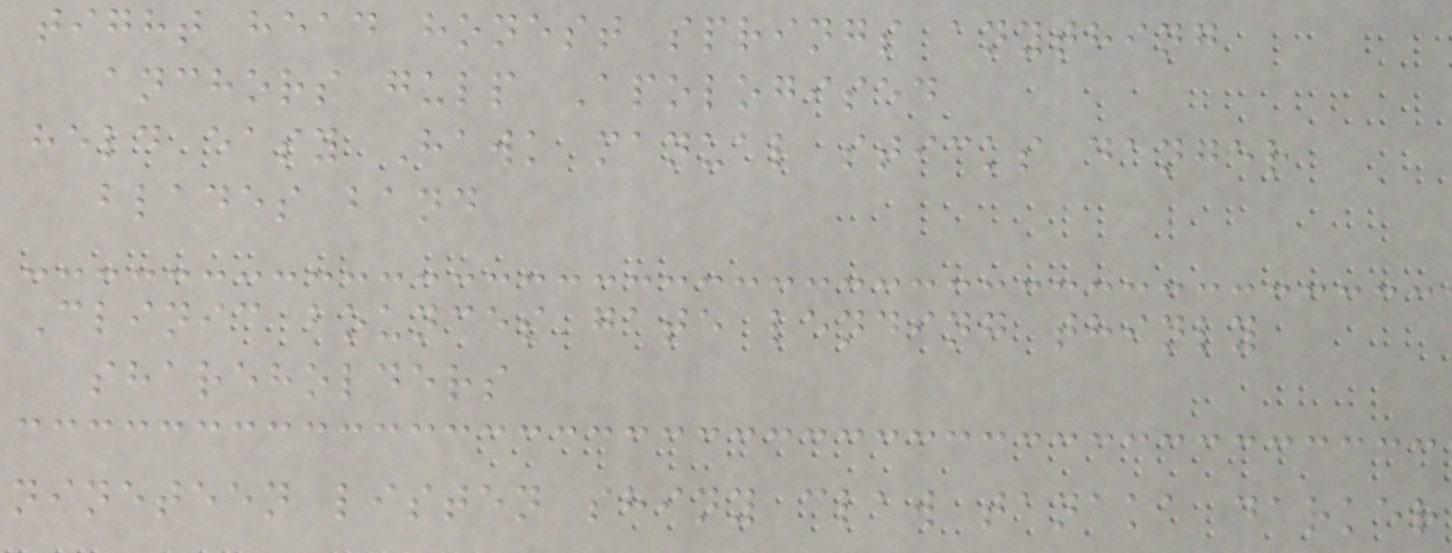tight head honest springs anything
anchors gulp Apologised
held easy Hawk manual sticks danger
blades band
Clinic bounces gate lending thinly
shareholders
nineteen listen shiny claw tanaka darker
